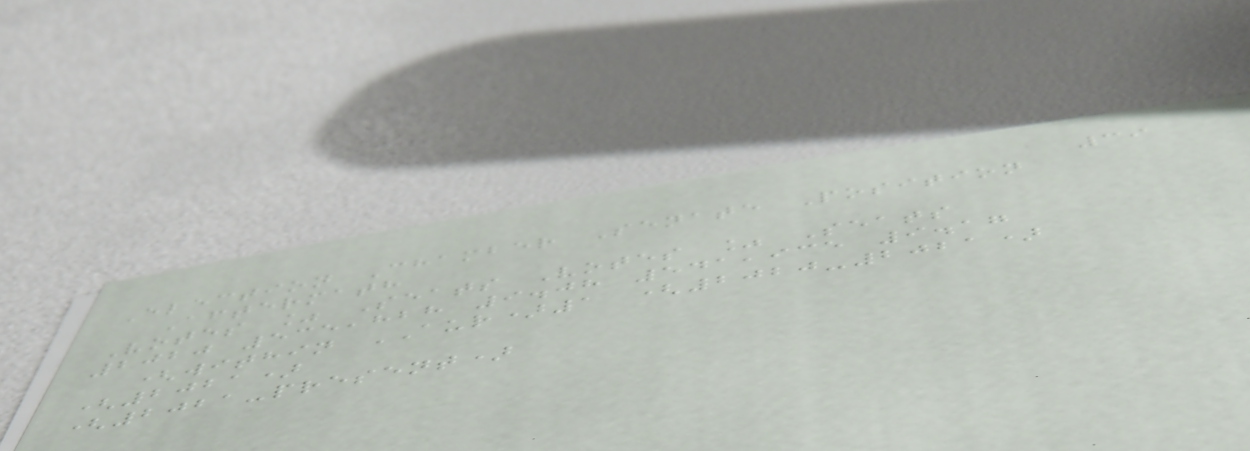39
Election Chamber Senate Position
Aftermath
Votes % Seats Votes % Seats
2020 535,828 9.08 541,935 9.17
(within AUR)1 (2020-2021)
(2021)
(2021-present)
